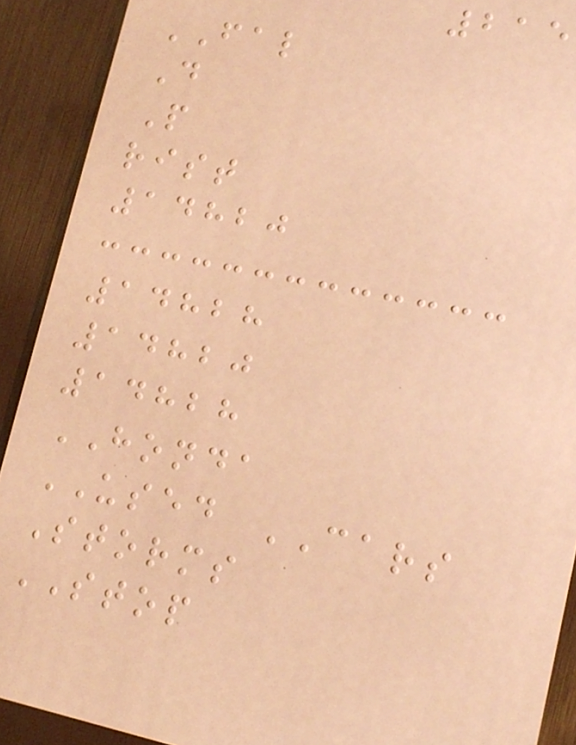215
FAL
D
P
rist
14820
14828
14820
14828
HONDA
USED CARS
Storms
STOP
